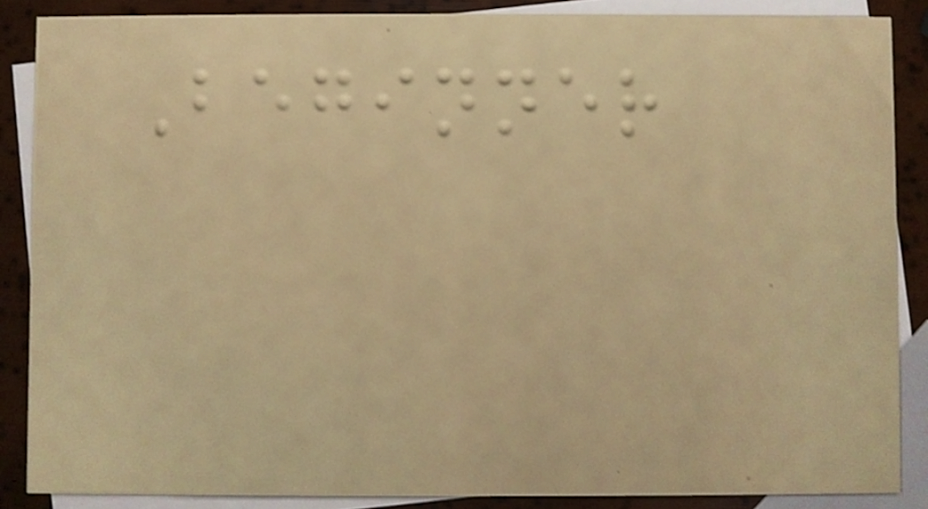Beginner
